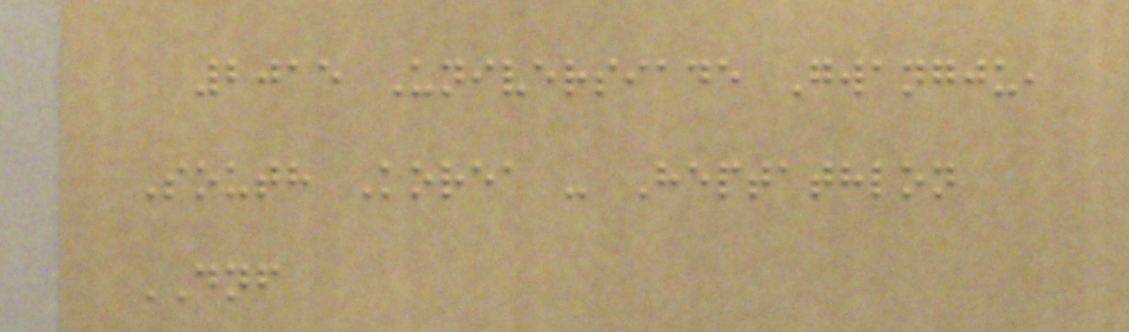2015 Universiade Gwangju,
South Korea - Heptathlon
DNF
